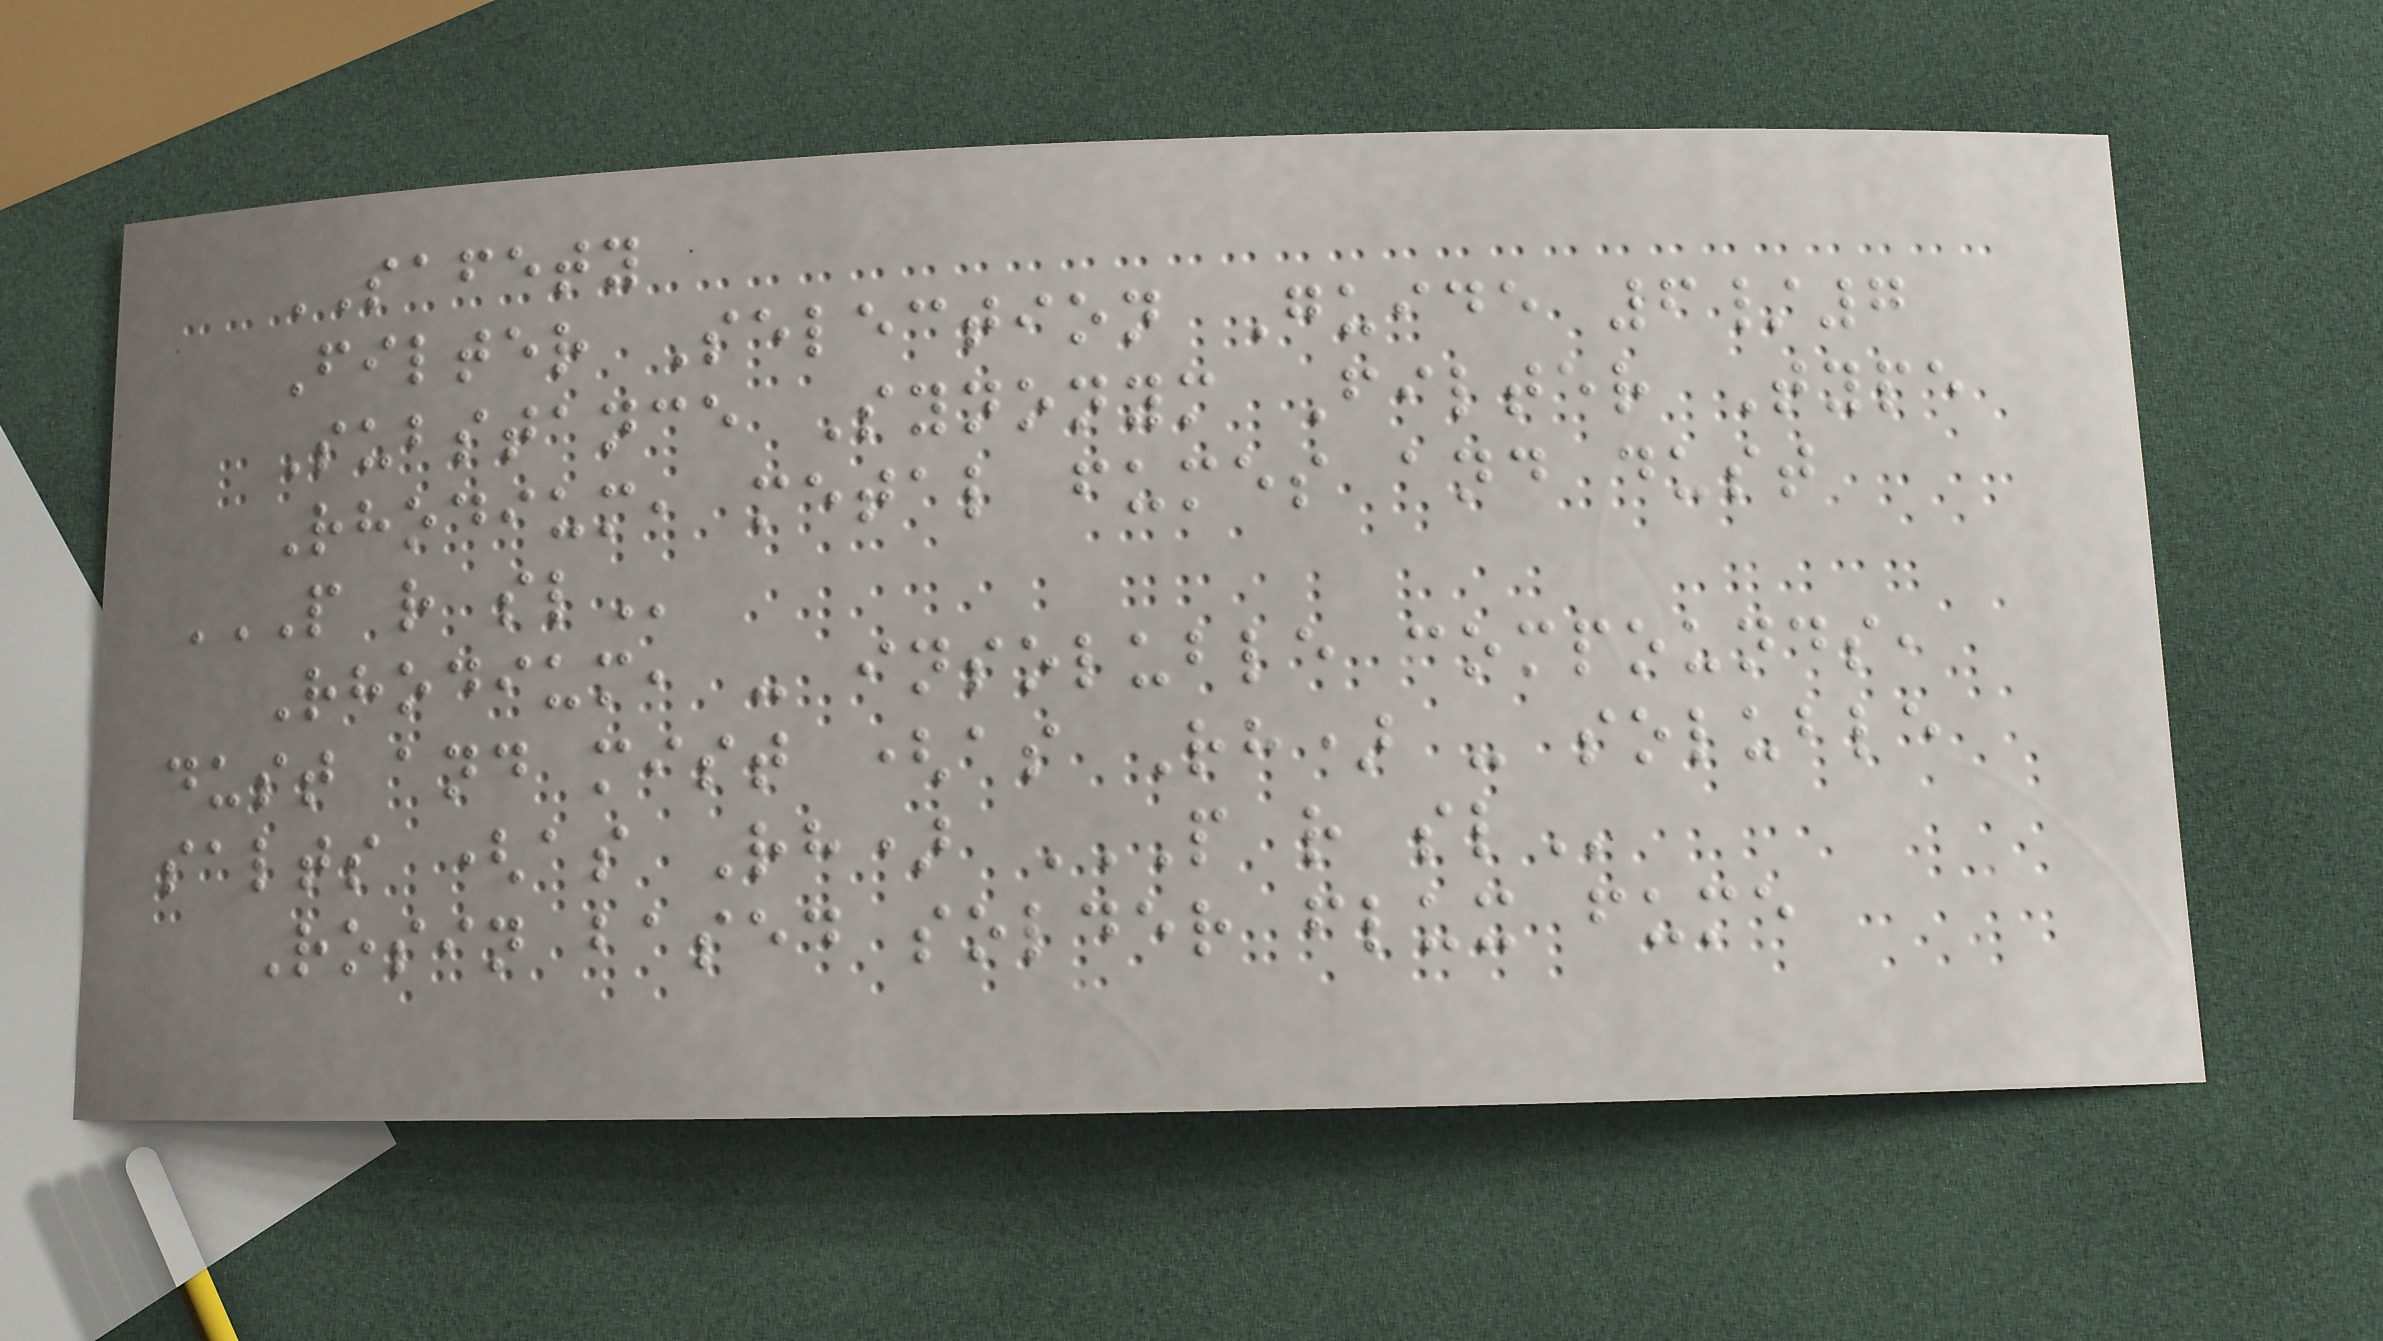SAFETY
Filter Selection Guide 6/7
Substance Synonym Filter Type
Rhodium, metal fumes and dust
P R SL
Rhodium, - insoluble compounds,
dust and mist (as Rh) - soluble
salts (as Rh) P R SL
Rosin based solder flux fume
